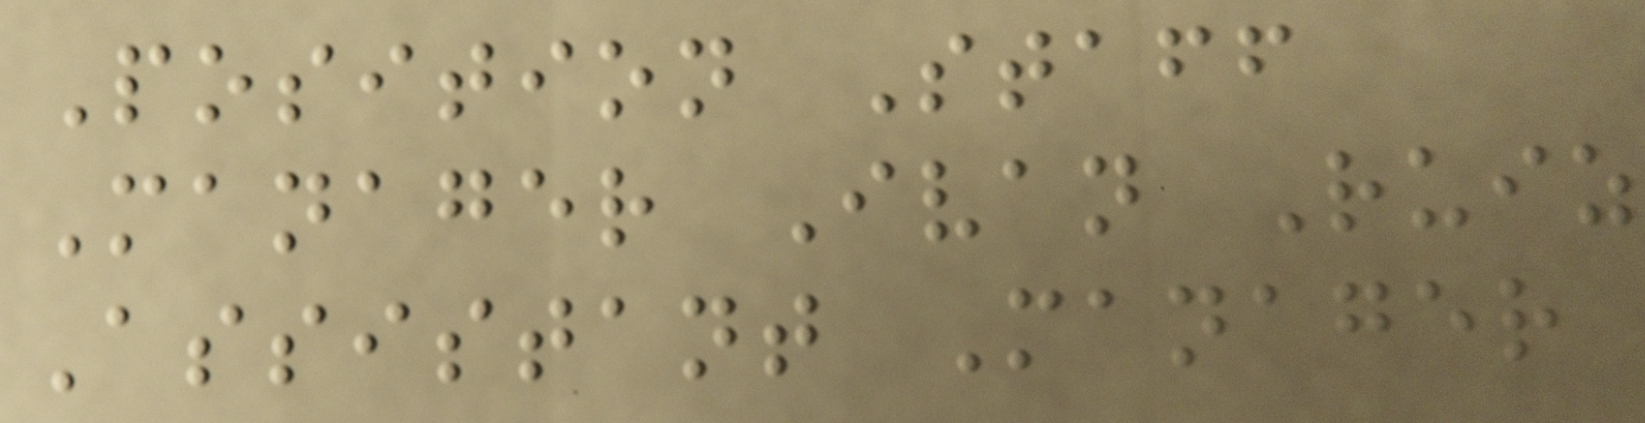Position Staff
Manager Ivan Ruiz
Assistant Manager
